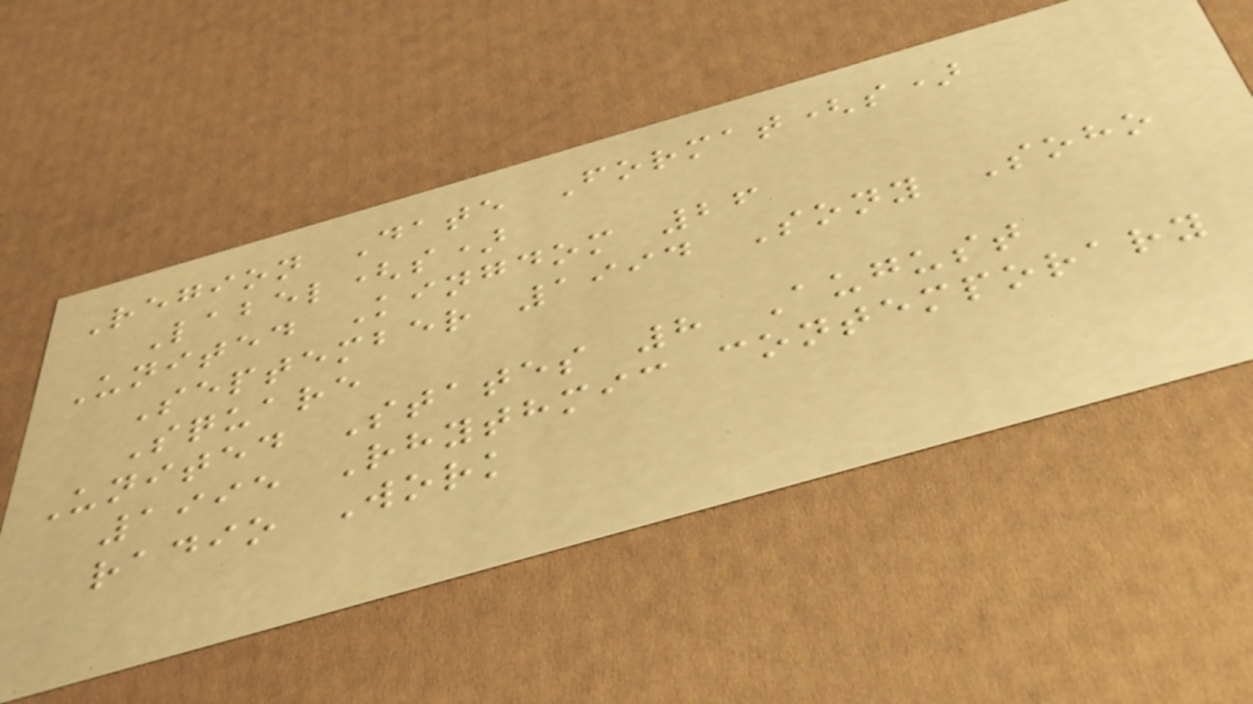Region Date Format(s)
Label(s)
United Kingdom 26
September 1994 Sony Soho
Square
United States 8 August
1995 Rhythmic contemporary
radio Work
